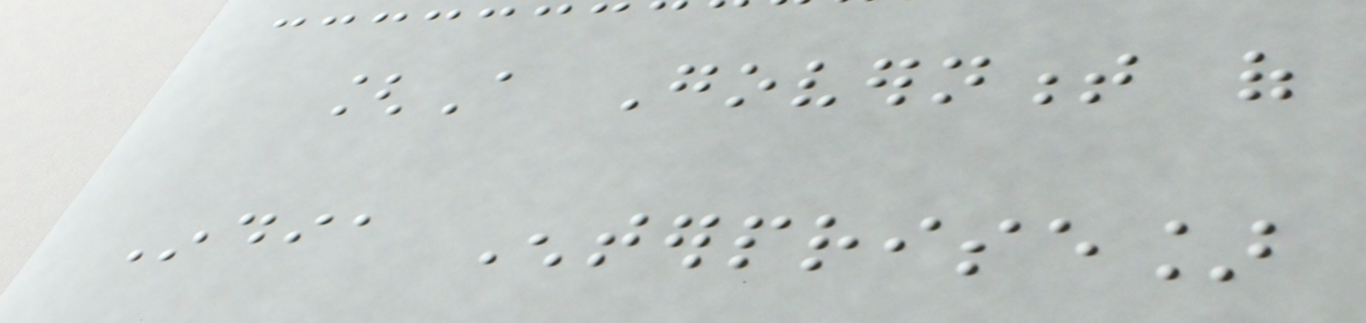[A Government of
India Enterprise]
